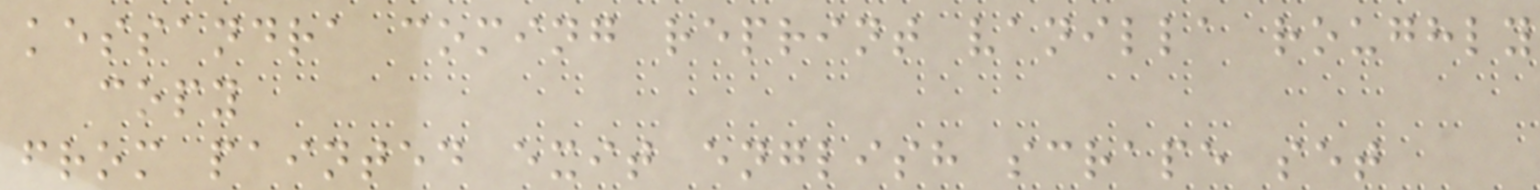kessandra coming reprint vanilla roughly
copy
from painted exit english scrape set
